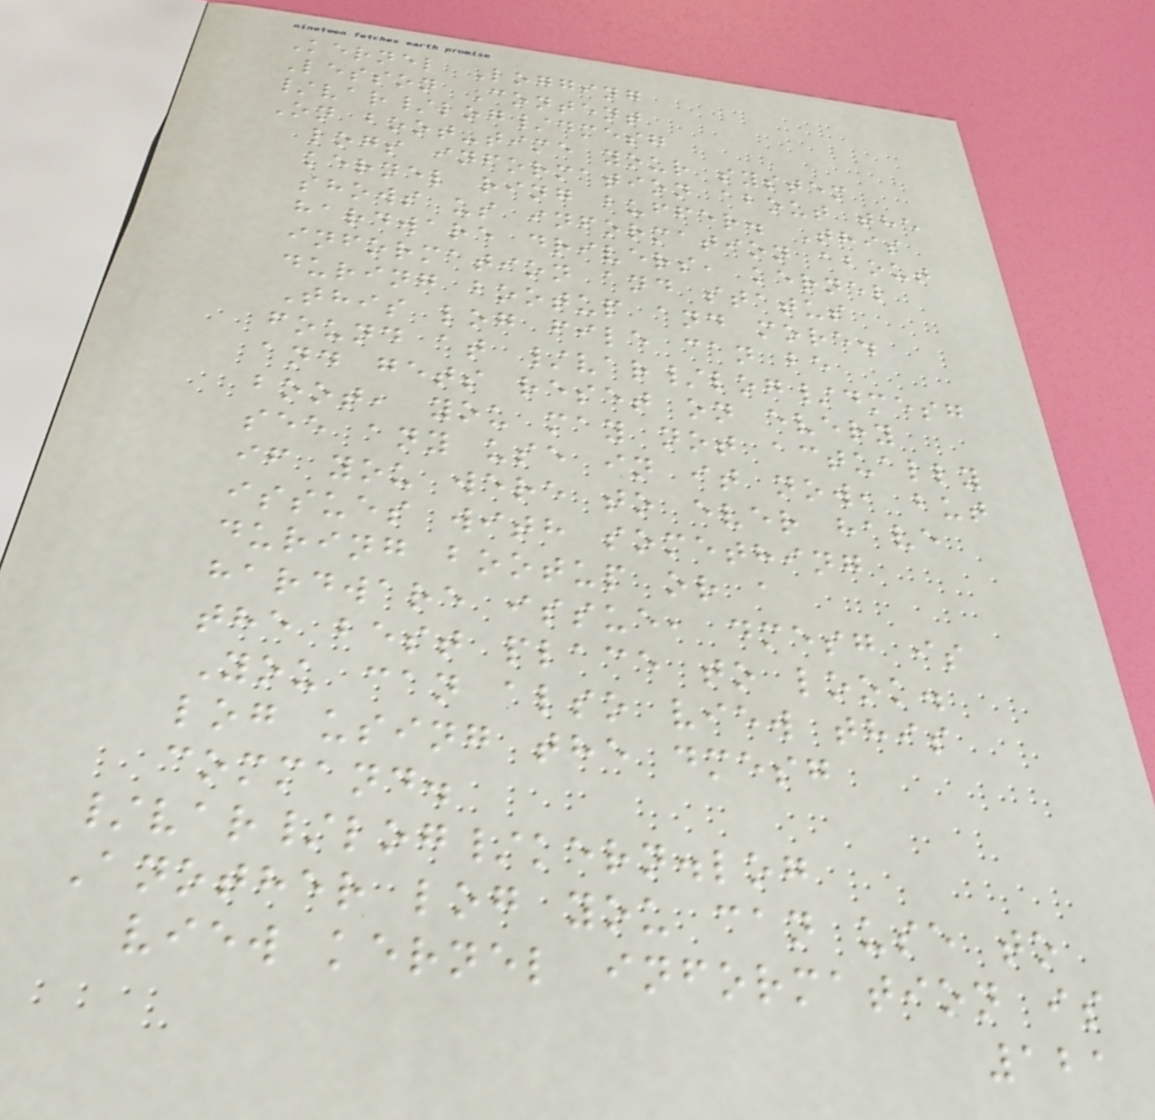Kernel Logging
Lesson Content
/var/log/dmesg
On boot-time your system
logs information about the
kernel ring buffer. This
shows us information about
hardware drivers, kernel
information and status
during bootup and more.
This log file can be
found at /var/log/dmesg
and gets reset on every
boot, you may not actually
see any use in it now, but
if you were to ever have
issues with something
during bootup or a
hardware issue, dmesg is
the best place to look.
You can also view this
log using the dmesg
command.
/var/log/kern.log
Another log you can use to
view kernel information is
121
